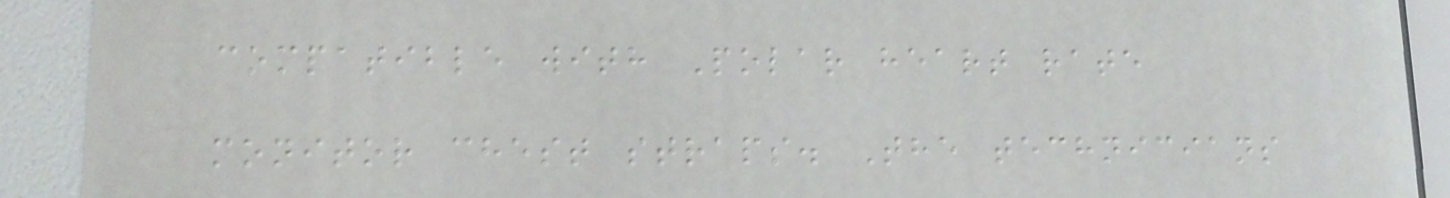compatible with Polar heart rate
monitor chest straps. The technicians
